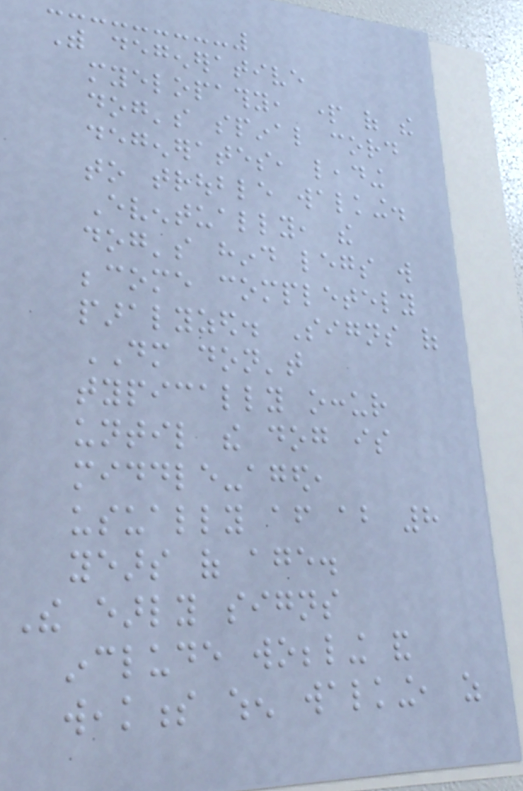With degenerative
myelopathy, part of the
dog's spinal cord
degenerates, leading
to trouble walking.
Eventually, the
dog's hind legs will
become completely
paralyzed. Signs of
DM don't
typically occur
until the dog is
middle-aged,
usually after about 8
years of age.
The early signs
include wobbling and
weakness when walking, as
